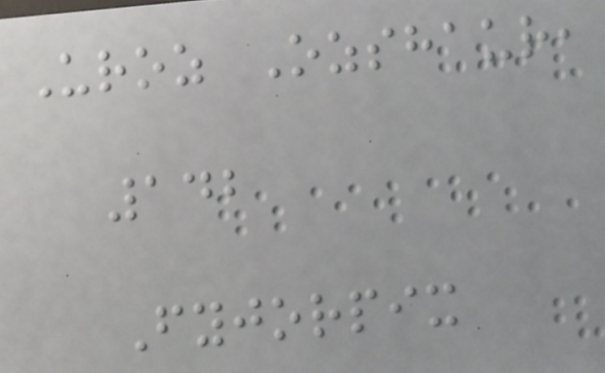Uroz Ozshaur,
142
Fyjorpix
